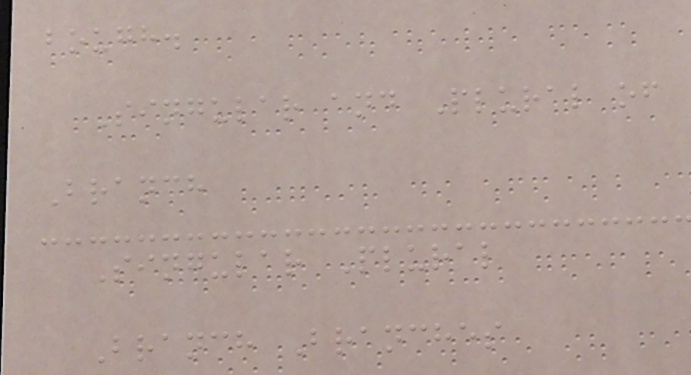bough.
Singular and Plural of
Branch
Singular Plural
Branch Branches
